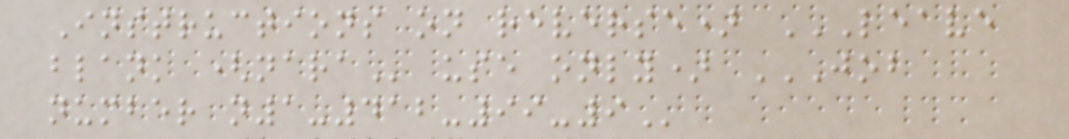Instructions on reverse) LEAVE
BLANK (NARA use only) JOB
NUMBER N1-412-99-9
